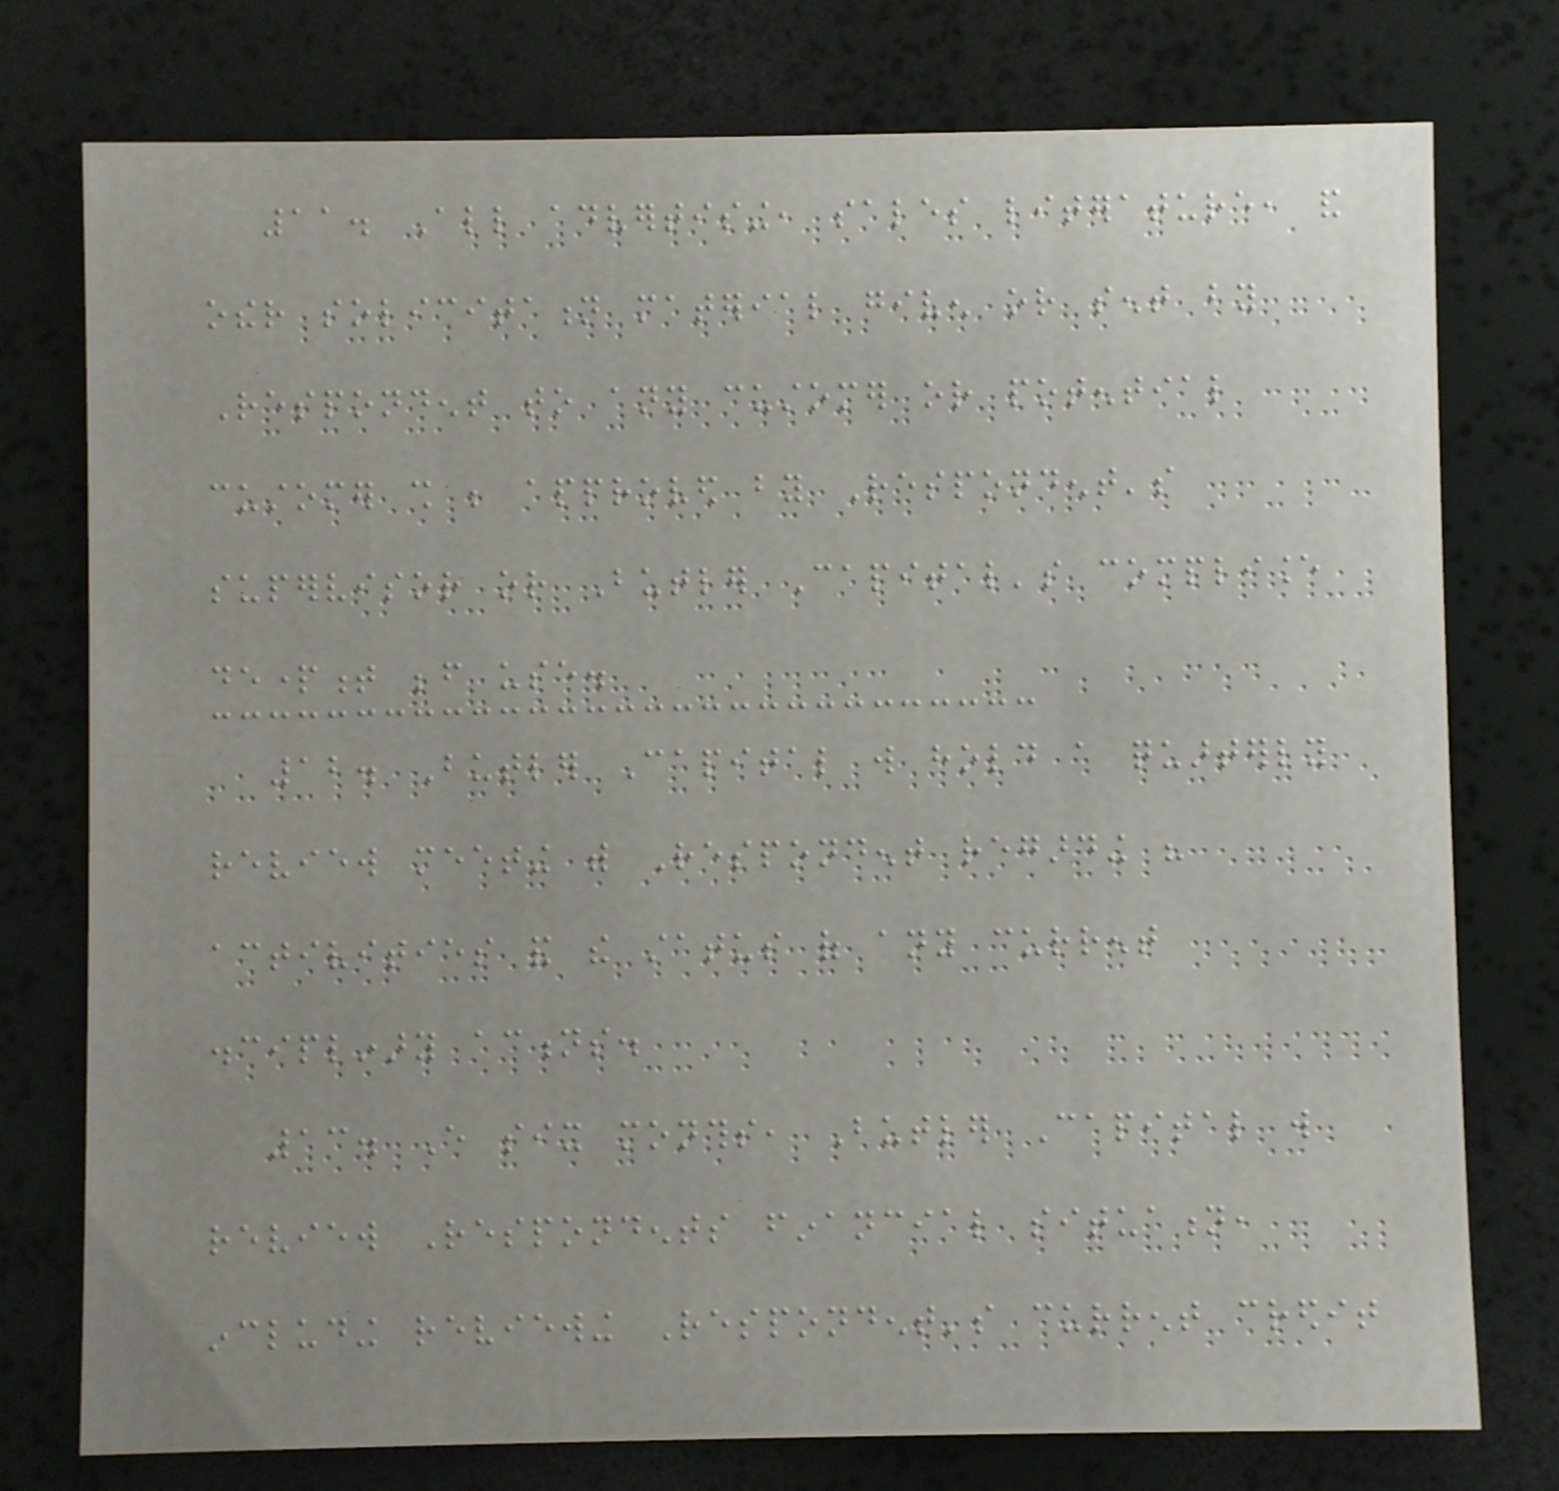11. All advertising, sales literature, and
other solicitation material given or sent by
Respondent to any customer or potential
customer shall be approved by Respondent's
supervisor or Butler Capital's compliance
department before use.
12. Butler Capital will hold a quarterly
review meeting with Respondent regarding his
activities and the status of any current
disciplinary actions.
13. Every six months, Butler Capital will
review Respondents financial situation,
including reviewing Respondent's current credit
